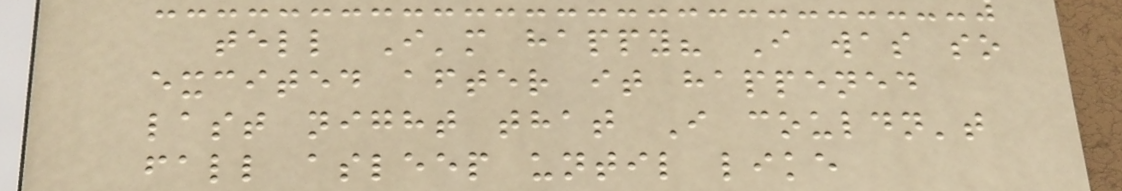tell I'm happy? I was so
excited after it happened
last night that I couldn't
fall asleep until like
